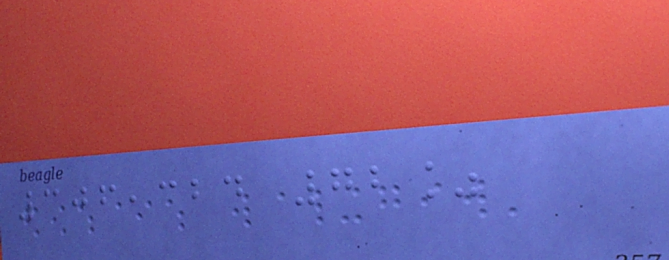306,324 72%
